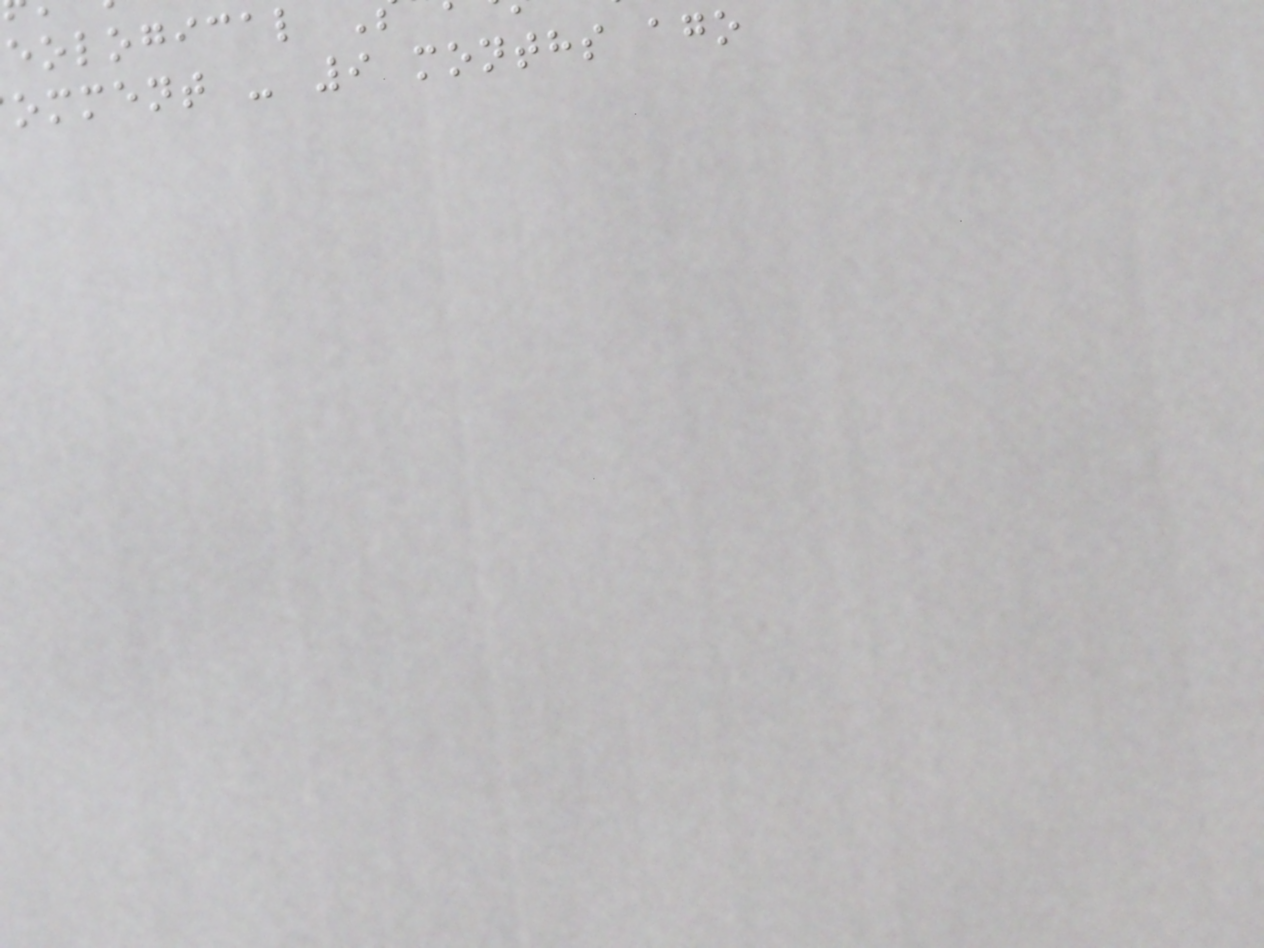eological
omment - 9 months ago
